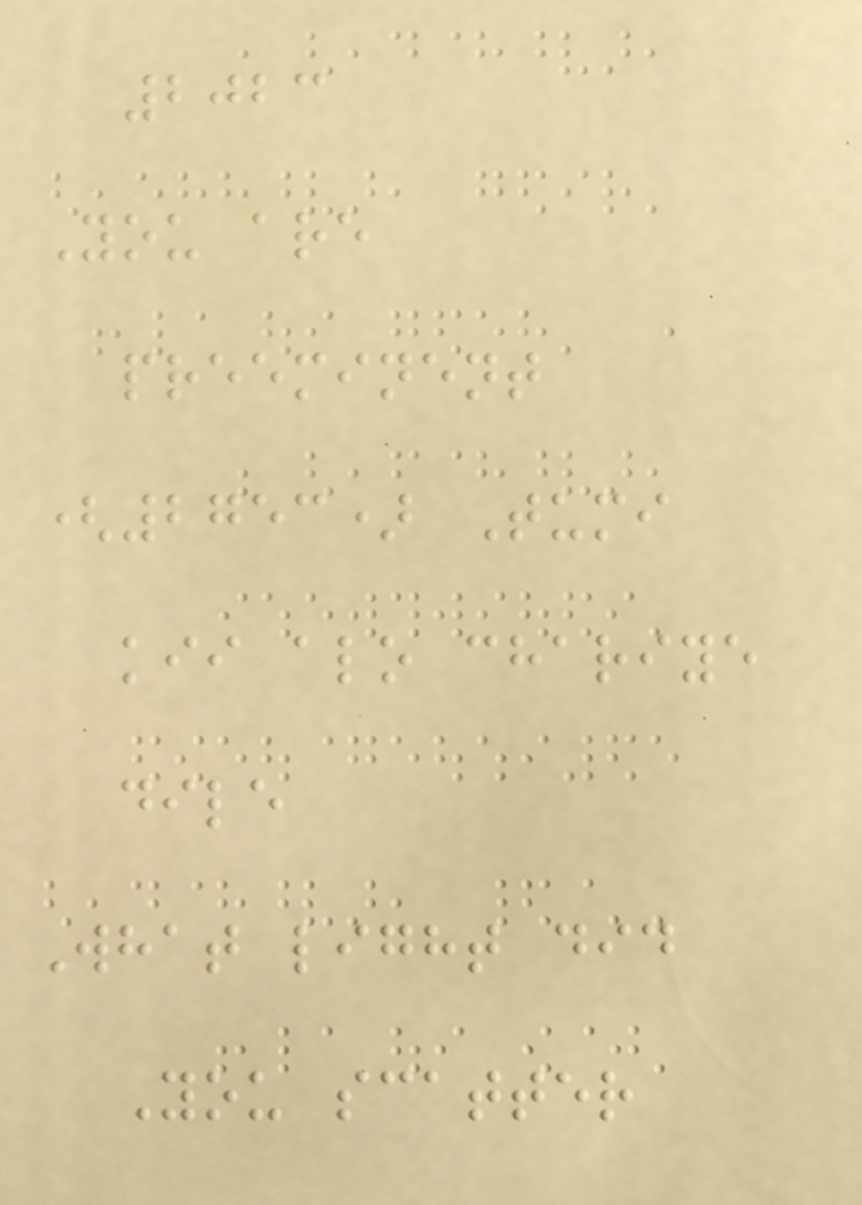2023
You are
preeminent
(2753) Tumi
kii alo chariye
dile
What light did
You scatter
